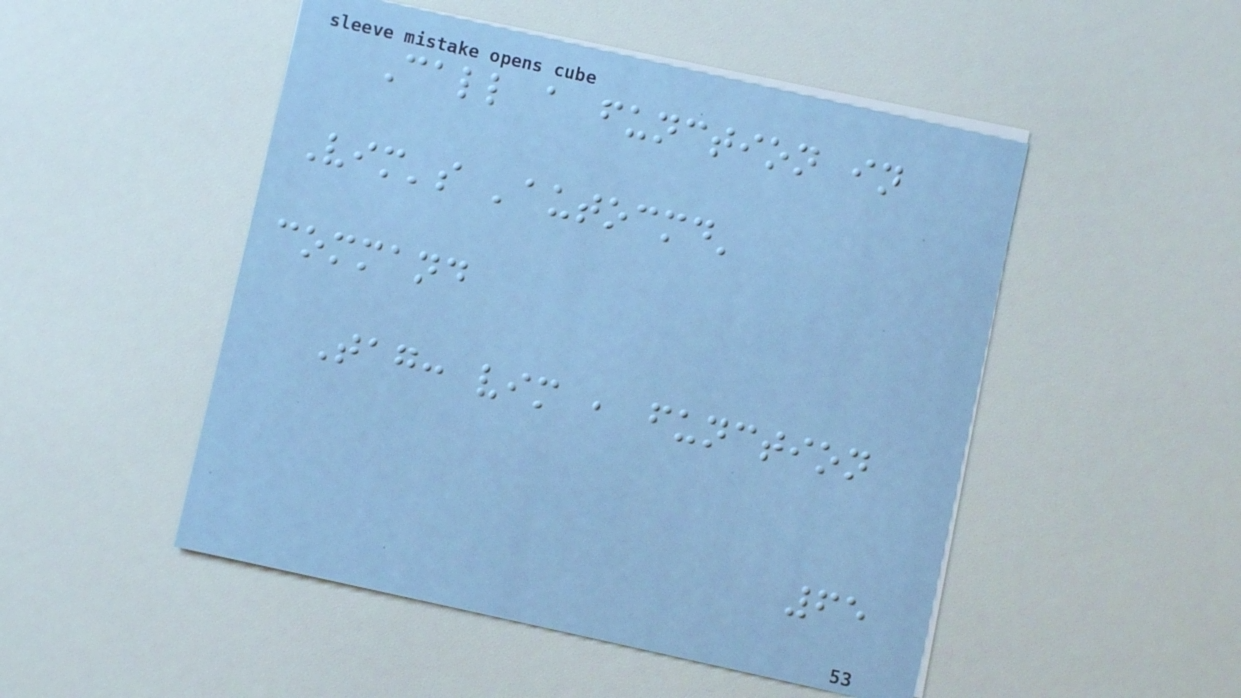Call a function in
Vim's 'autocmd'
command
Tag: vim , function
65
